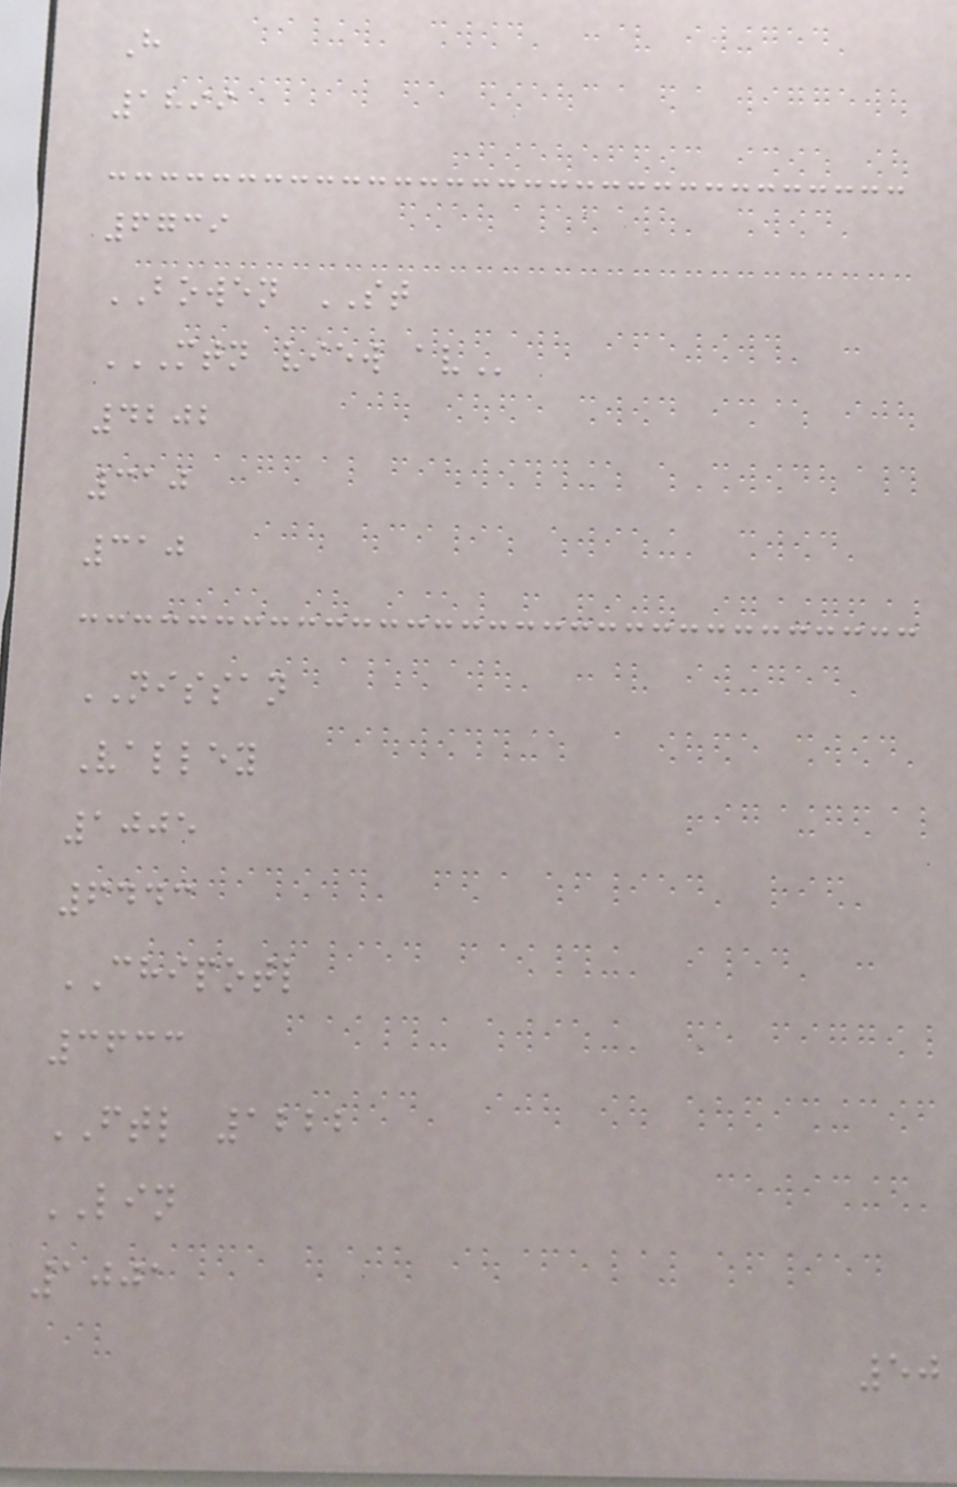H
1899
6739
BOWEN ST
MTN VIEW AV
4202
310
310
NISSAN
Valley
1005
6443
CHIPOTL
3633
FTL 1222
LIN
1001
50
